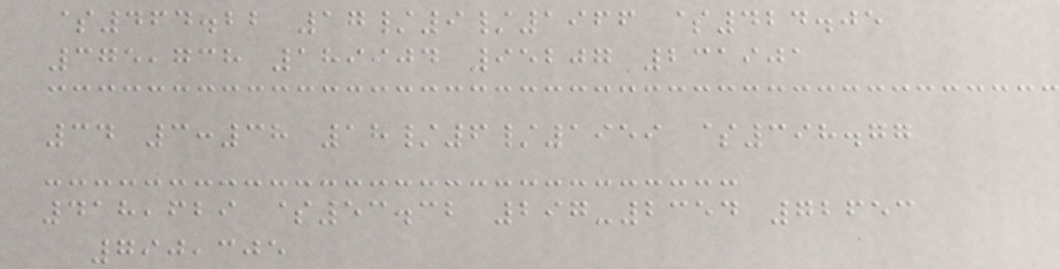$464.22 17/9/1966 $424.05
375,738 189904 95207 231901
34 3:38 18/6/1959 $398.77
418,629 $53.32 297-2354 72653
790,305
